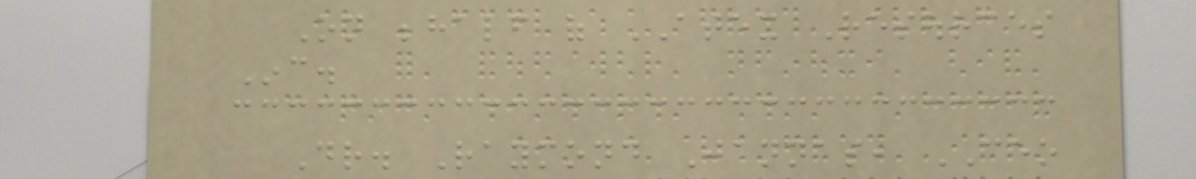On behalf of ATEX Resources
Inc.
Dr. Raymond Jannas, CEO
